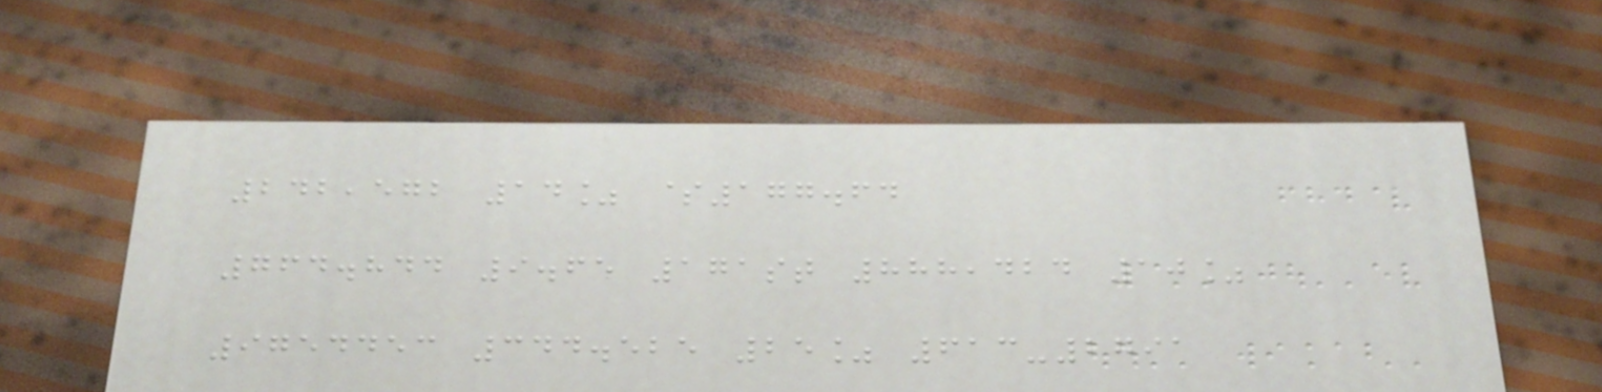242,572 14% $177.64
764.844 9.65 171st 888,424 10%
9754453 344.525 25% 613-2791
